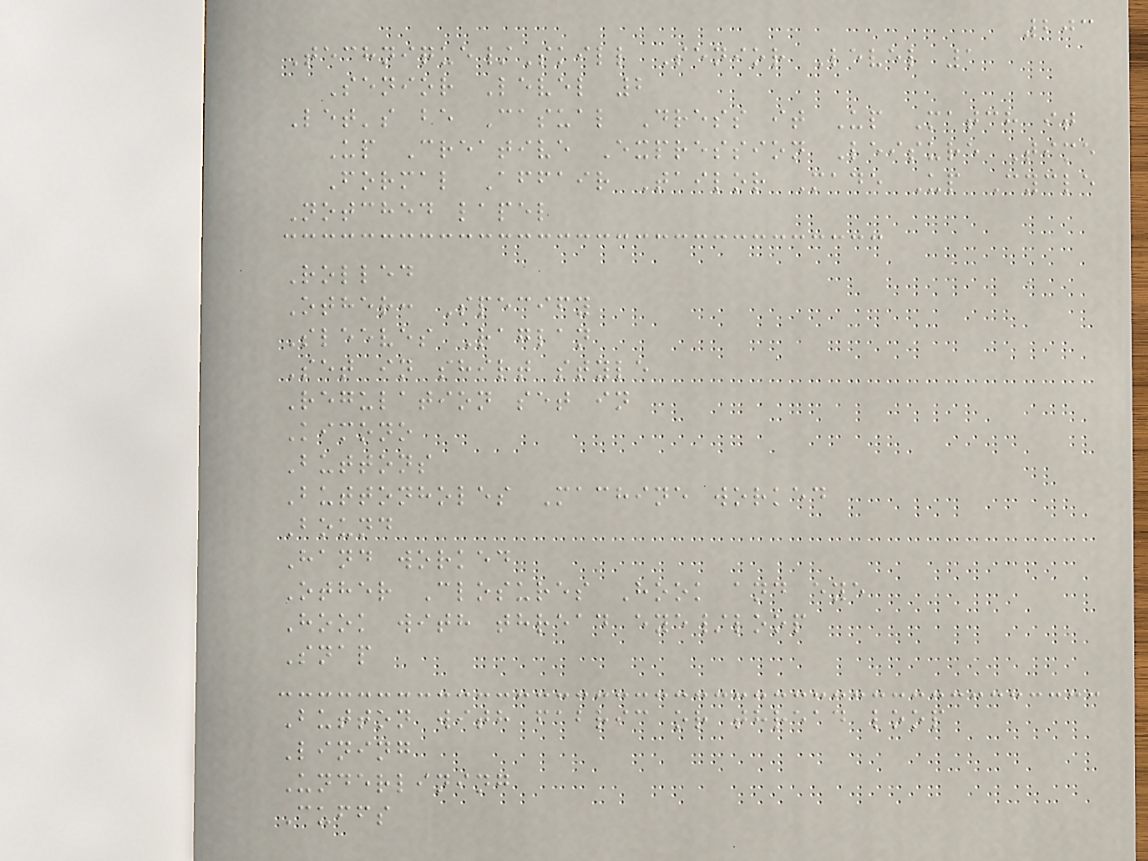203
Technique/Skill Senior Level 1
Senior Level 2
Let's be Casual Dress it Up Match it
Up Creative Expression Leisure Time
Formal Affair Tailor Made Up Cycle
Notched lapel
Rolled
Other: Specify
Sleeves Raglan
Set in shirt style
Regulation set in
Kimono
Buttons
Buttonholes Machine worked
Bound
Hand worked
Other Closures Hook and eye
Hook with thread eye/loop
Snap
Button with fabric or thread loop
Lining
Underlining
Cuffs
